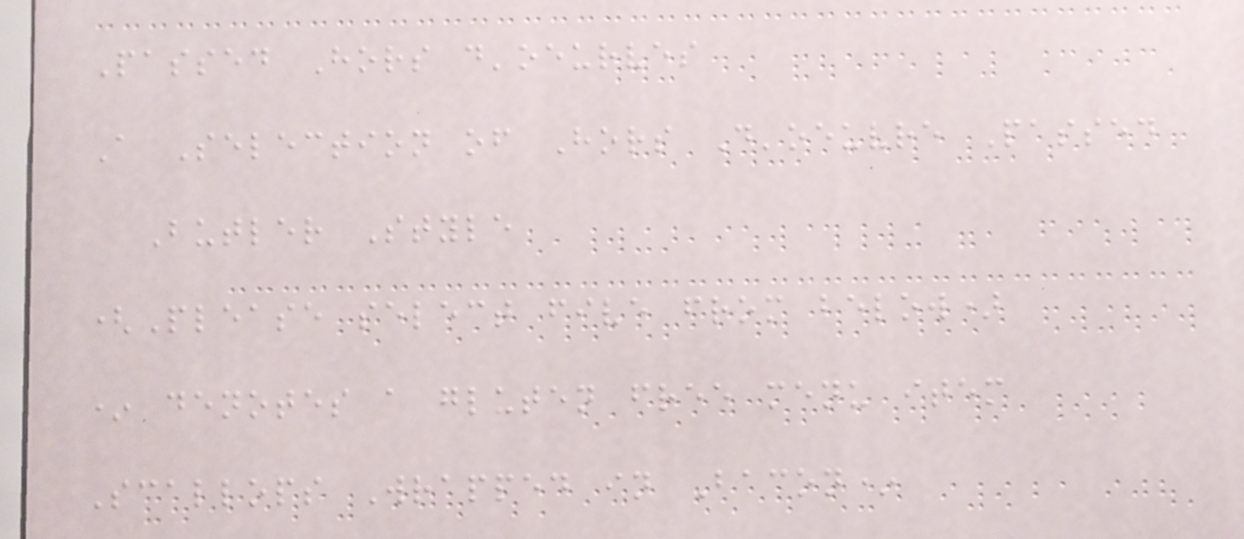Passed Hors d'oeurves
A Selection of Hors D'oeuvre Passed
Butler Style
(Please select five from below)
* denotes a gluten free menu item
Scallops Wrapped in Bacon*
